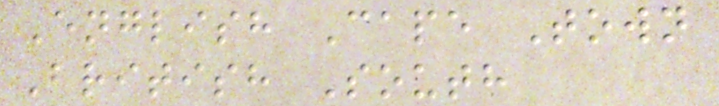English Cape Town
British South
